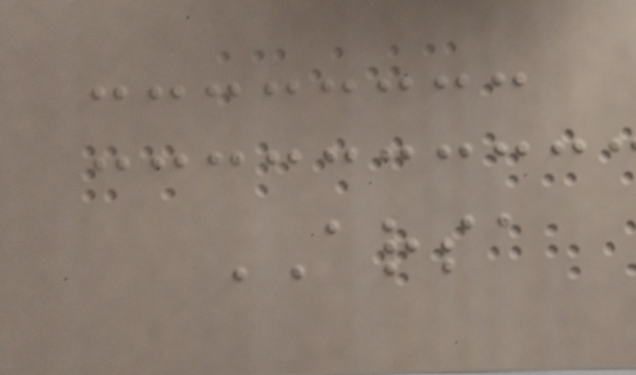ARSA
